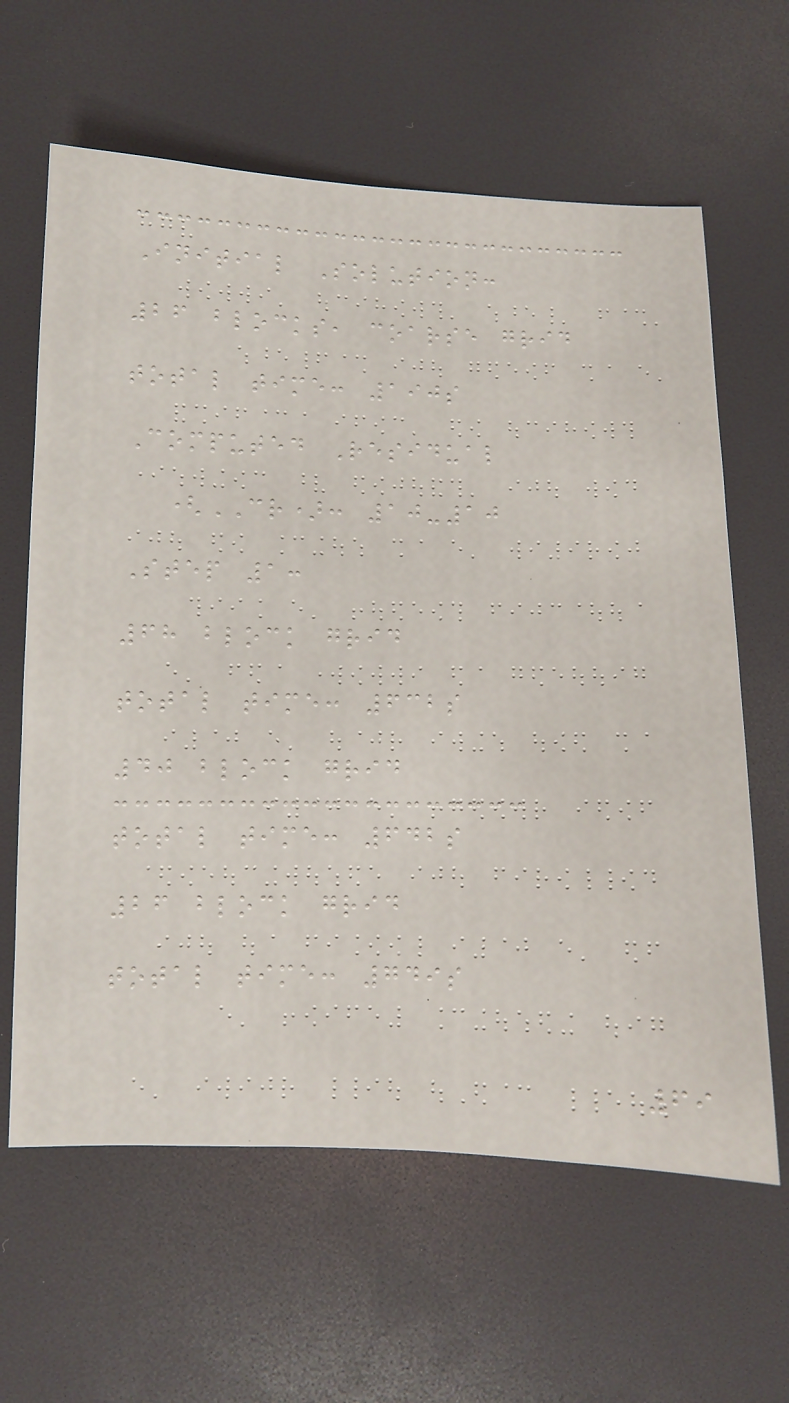Initial Solution:
26 blocks, coarse grid
total time: 190s
Computed Residual
(CR): 10-10
Step 1:
68 block grid
total time: 632s
40 block grid
total time: 642s
26 block grid
total time: 749s
69
